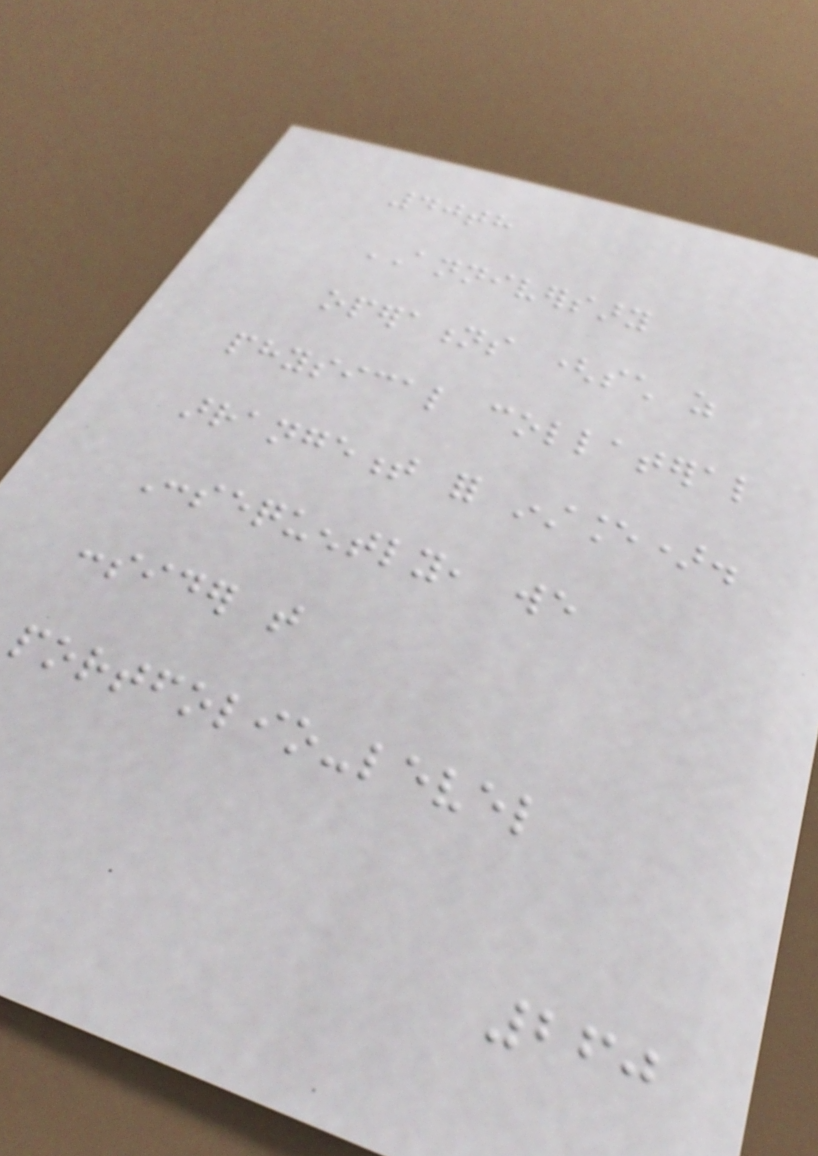40th
ANNIVERSARY
operations (such as
physical collateral
arrangement for instance).
Consequently, we
consider that
portfolio-level
260
